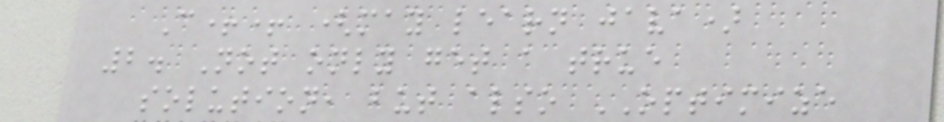C++ (may learn java)
2. Not only get a true
solution, but also OPTIMIZE
